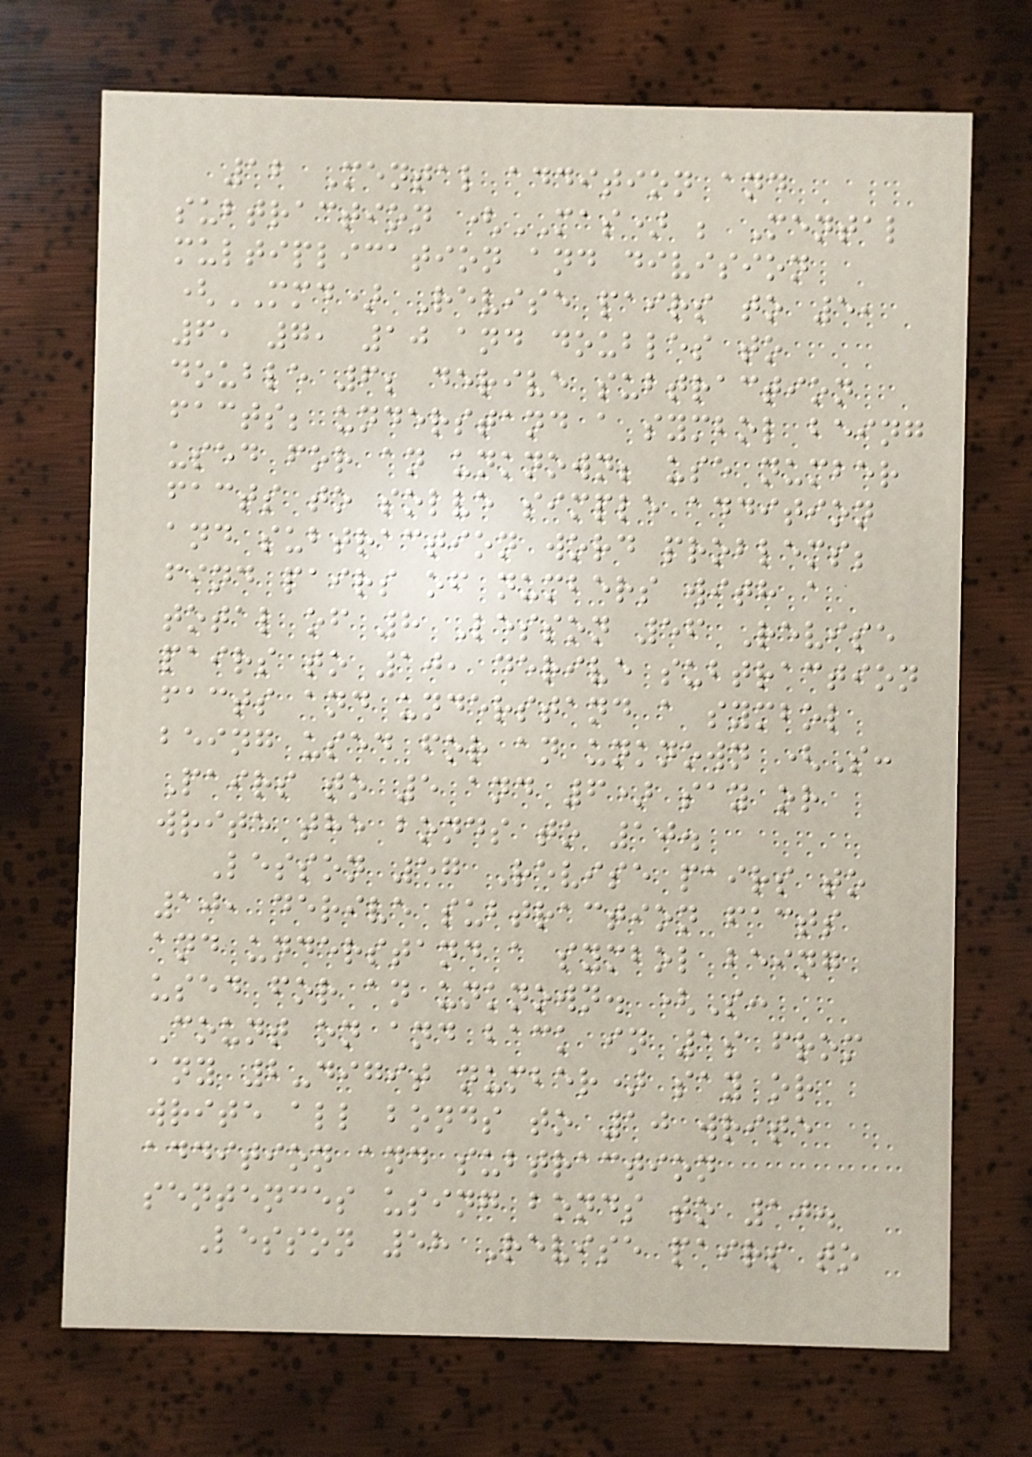12 Mental addition and
subtraction (MAS) ; Mental
multiplication and division
(MMD) Revise pairs to 5,
6, 7, 10 and doubles to
double 6; derive subtraction
facts; understand a symbol being
used for an unknown; use number
facts to solve simple addition
and subtraction word problems;
find pairs of numbers with a
total of 8 Lesson 56 Revise
pairs to 10, derive subtraction
facts and understand a symbol
being used for an unknown (S:
Pairs to 5 and 6) say or
write the bonds to 10.
Lesson 57 Revise pairs to
10, derive subtraction facts
and understand a symbol being
used for an unknown. (S:
Count on and back in 1s from
any 2-digit number) say or
write all bonds to 10 write
addition and subtraction
sentences using bonds to 10.
Lesson 58 Revise pairs to
